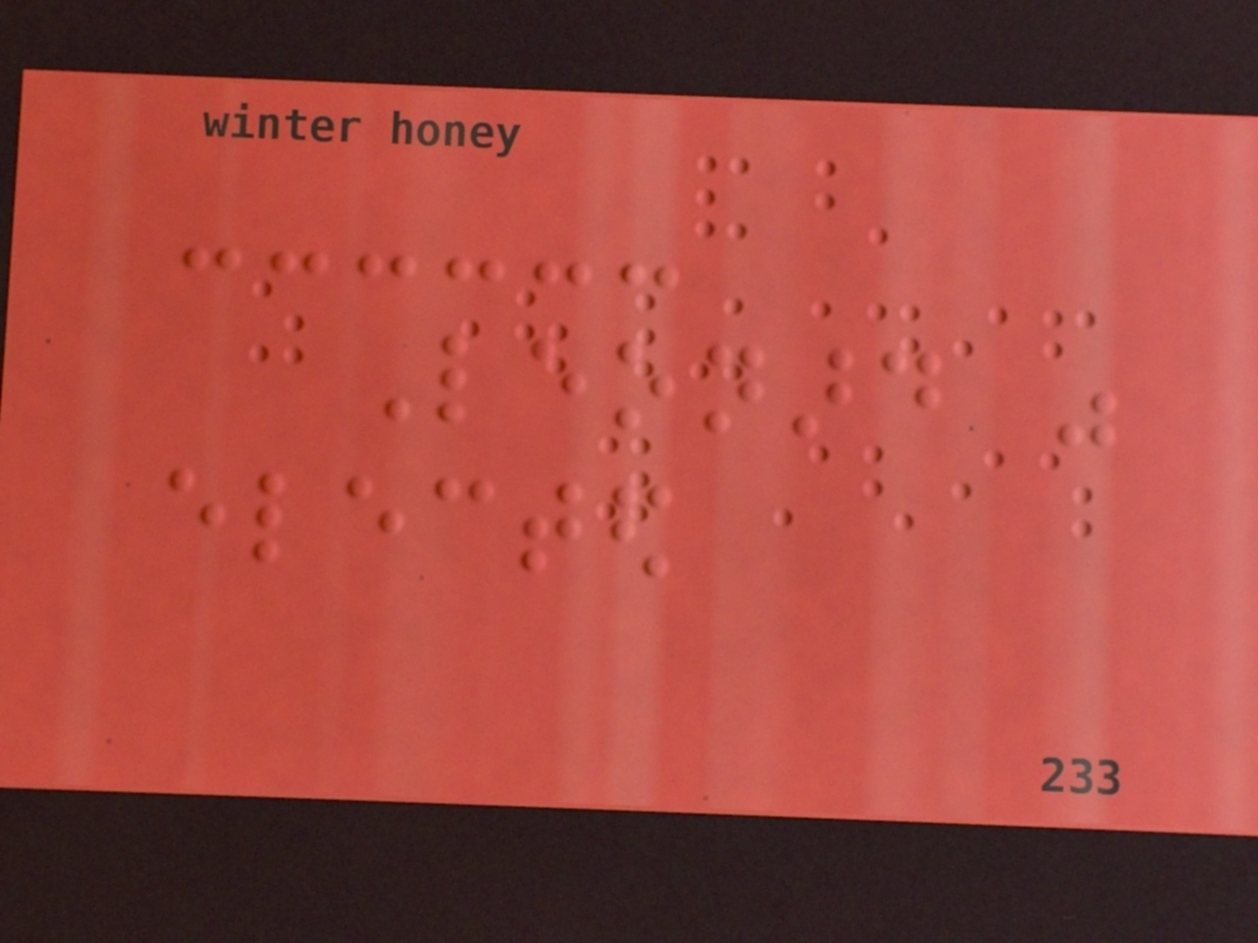Leonard was
elected
